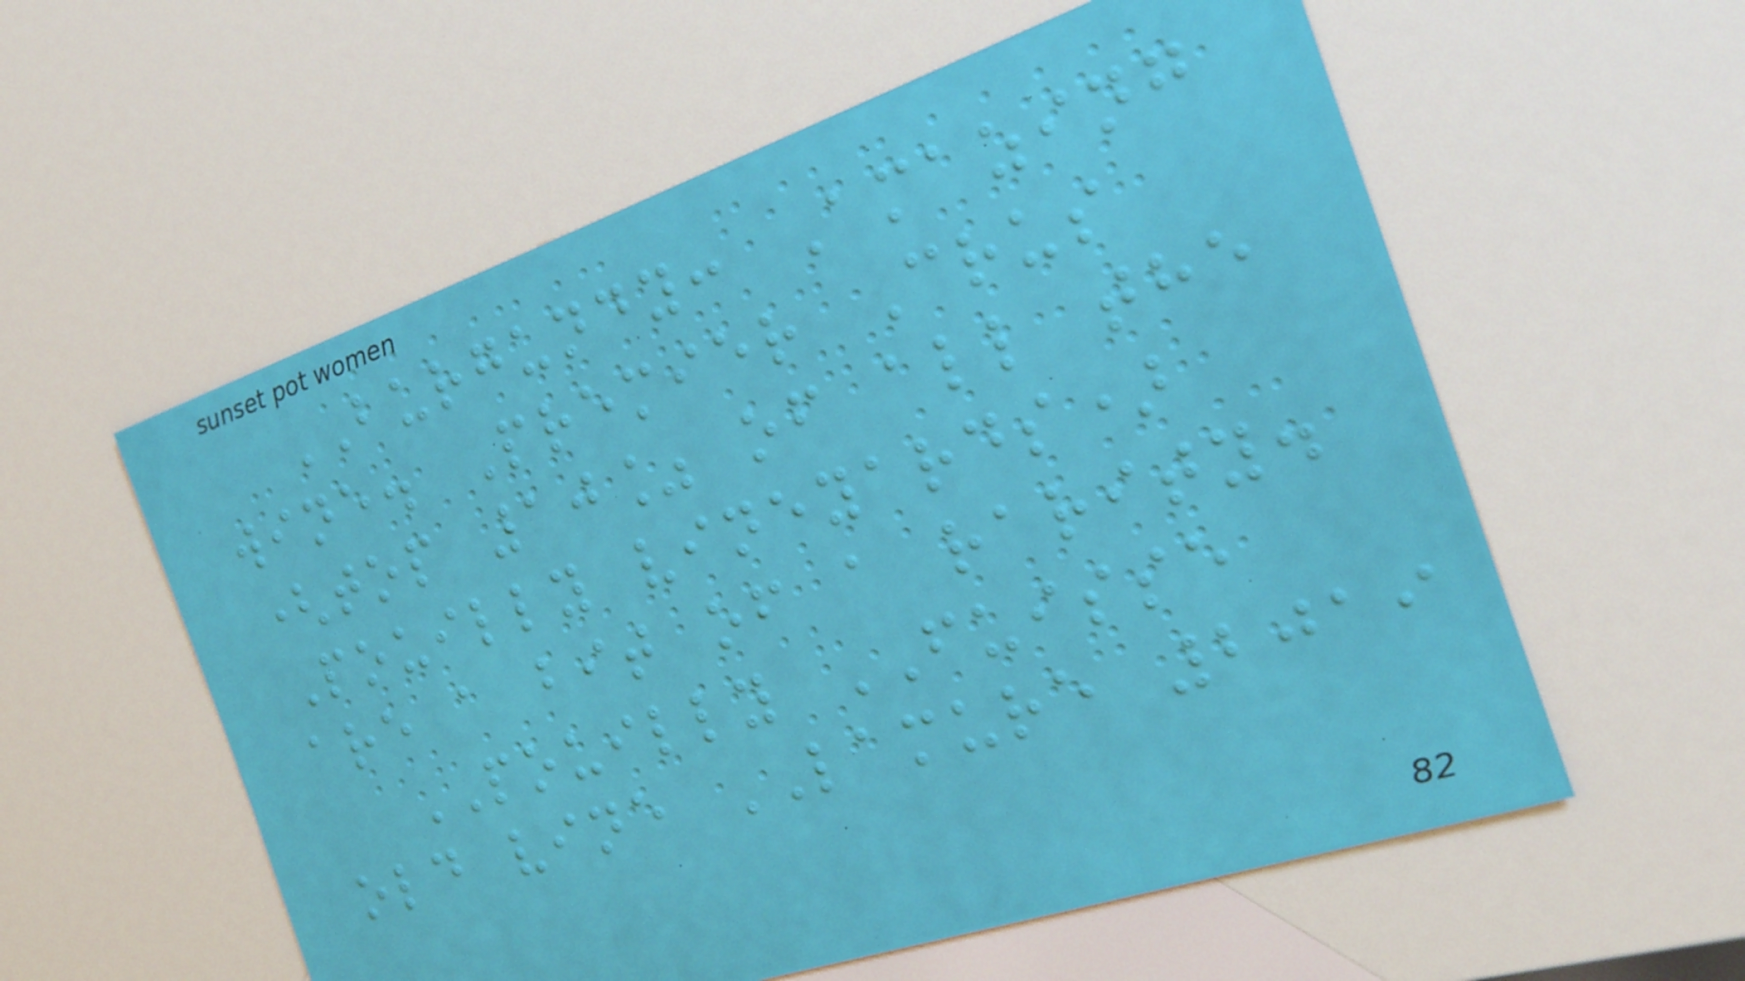BURGUNDY: Amazing
wine. Premier Crus
(top 10% of all the
Pouilly vineyards)
are a bit of a rarity.
POUILLY FUISSE
old vine LAMURE 2019
